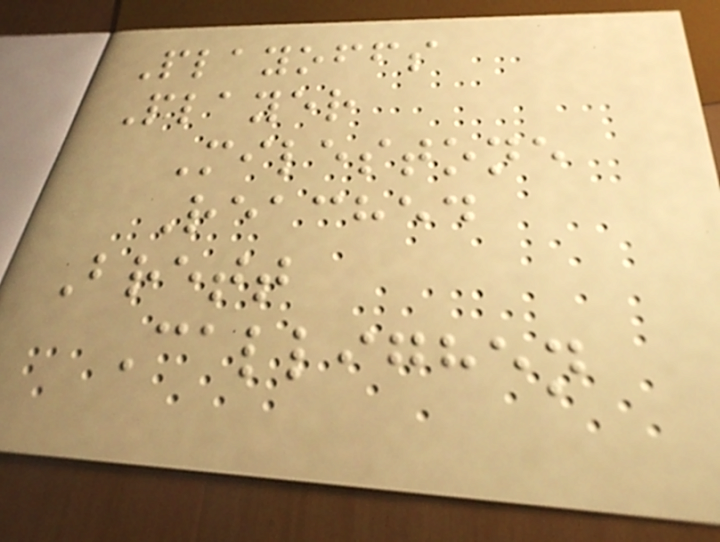Playoffs
Player
Milestone
Reached
Brett
Callighen
